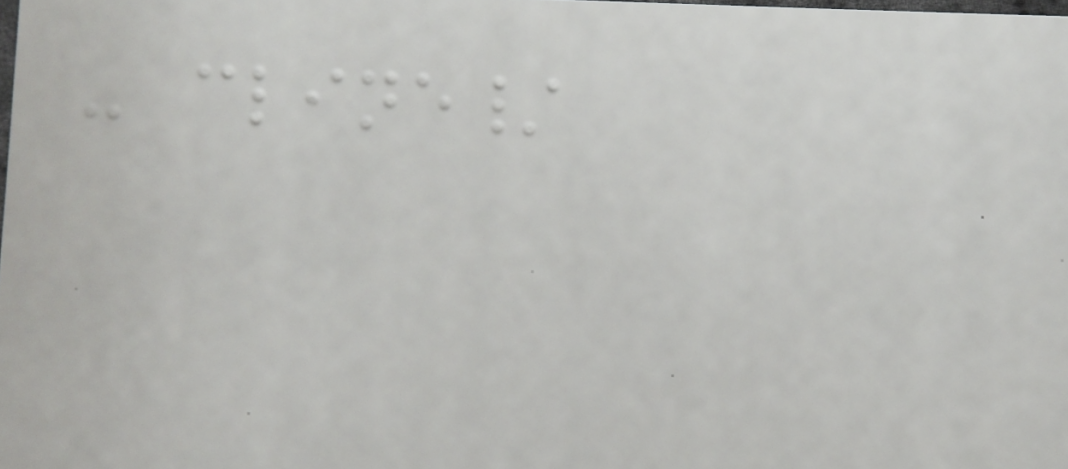- cline/
